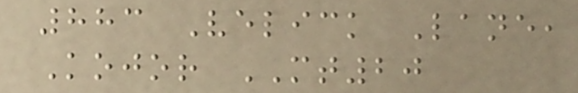883 Velick Lane,
Kojor MT20
